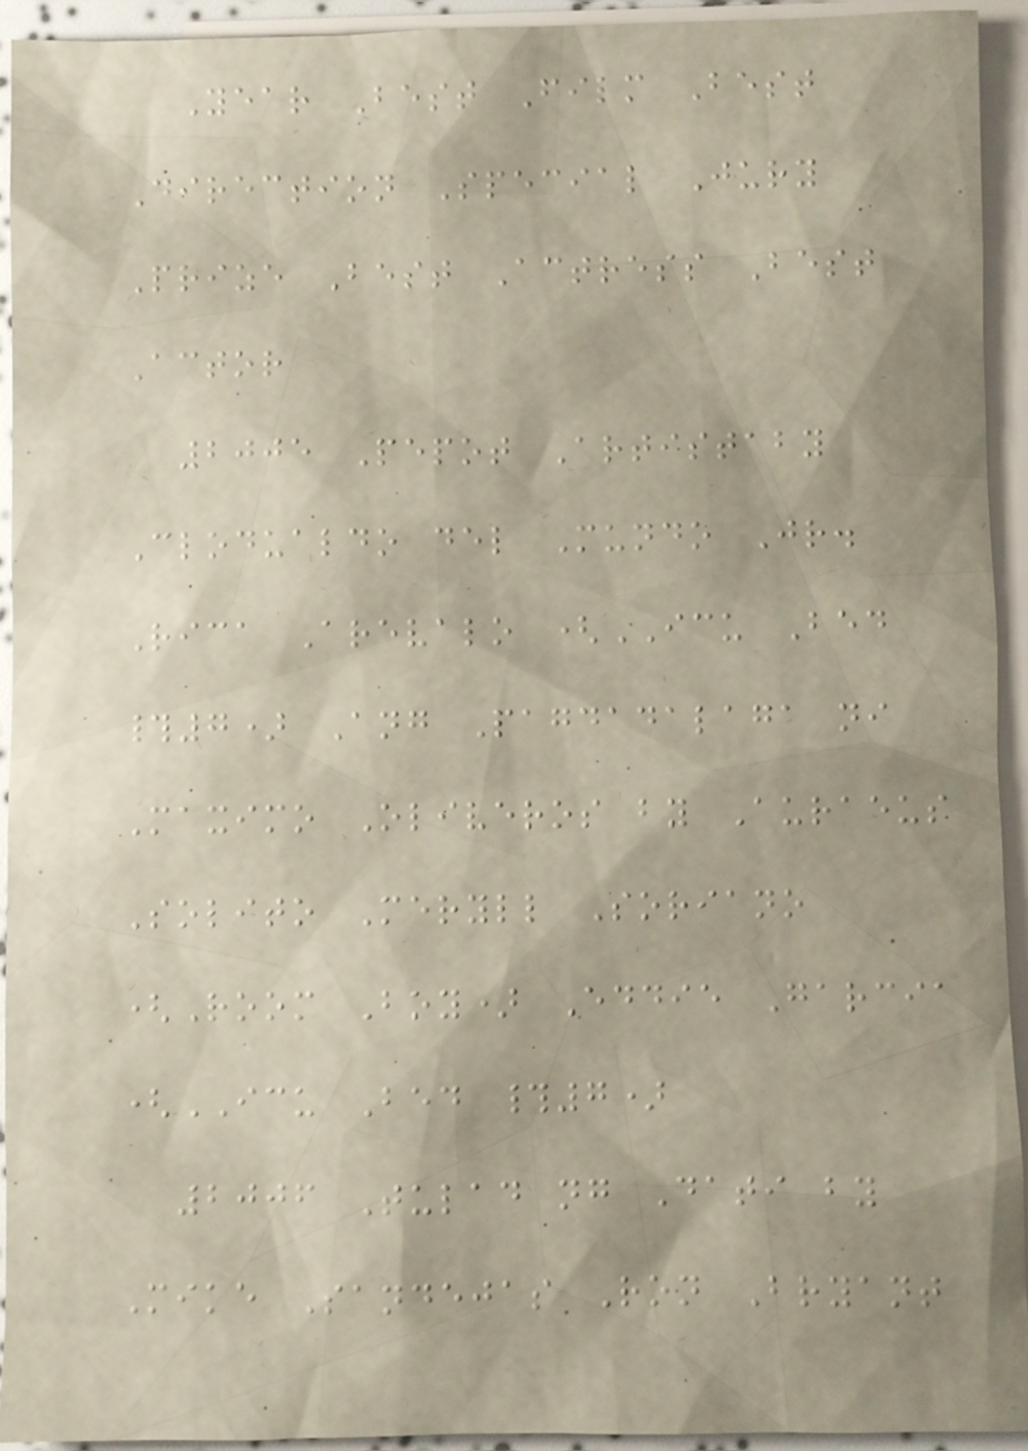Year Best Film Best
Direction Special Jury
Prize Best Actress Best
Actor
2005 Pepot Artistaby
Clodualdo del Mundo Jr.
Rica Arevalo (ICU Bed
#7) Ang Pagdadalaga ni
Maximo Oliveros by Auraeus
Solito Meryll Soriano
(Room Boy) Eddie Garcia
(ICU Bed #7)
2006 Tulad ng Dati by
Mike Sandejas Ron Bryant
